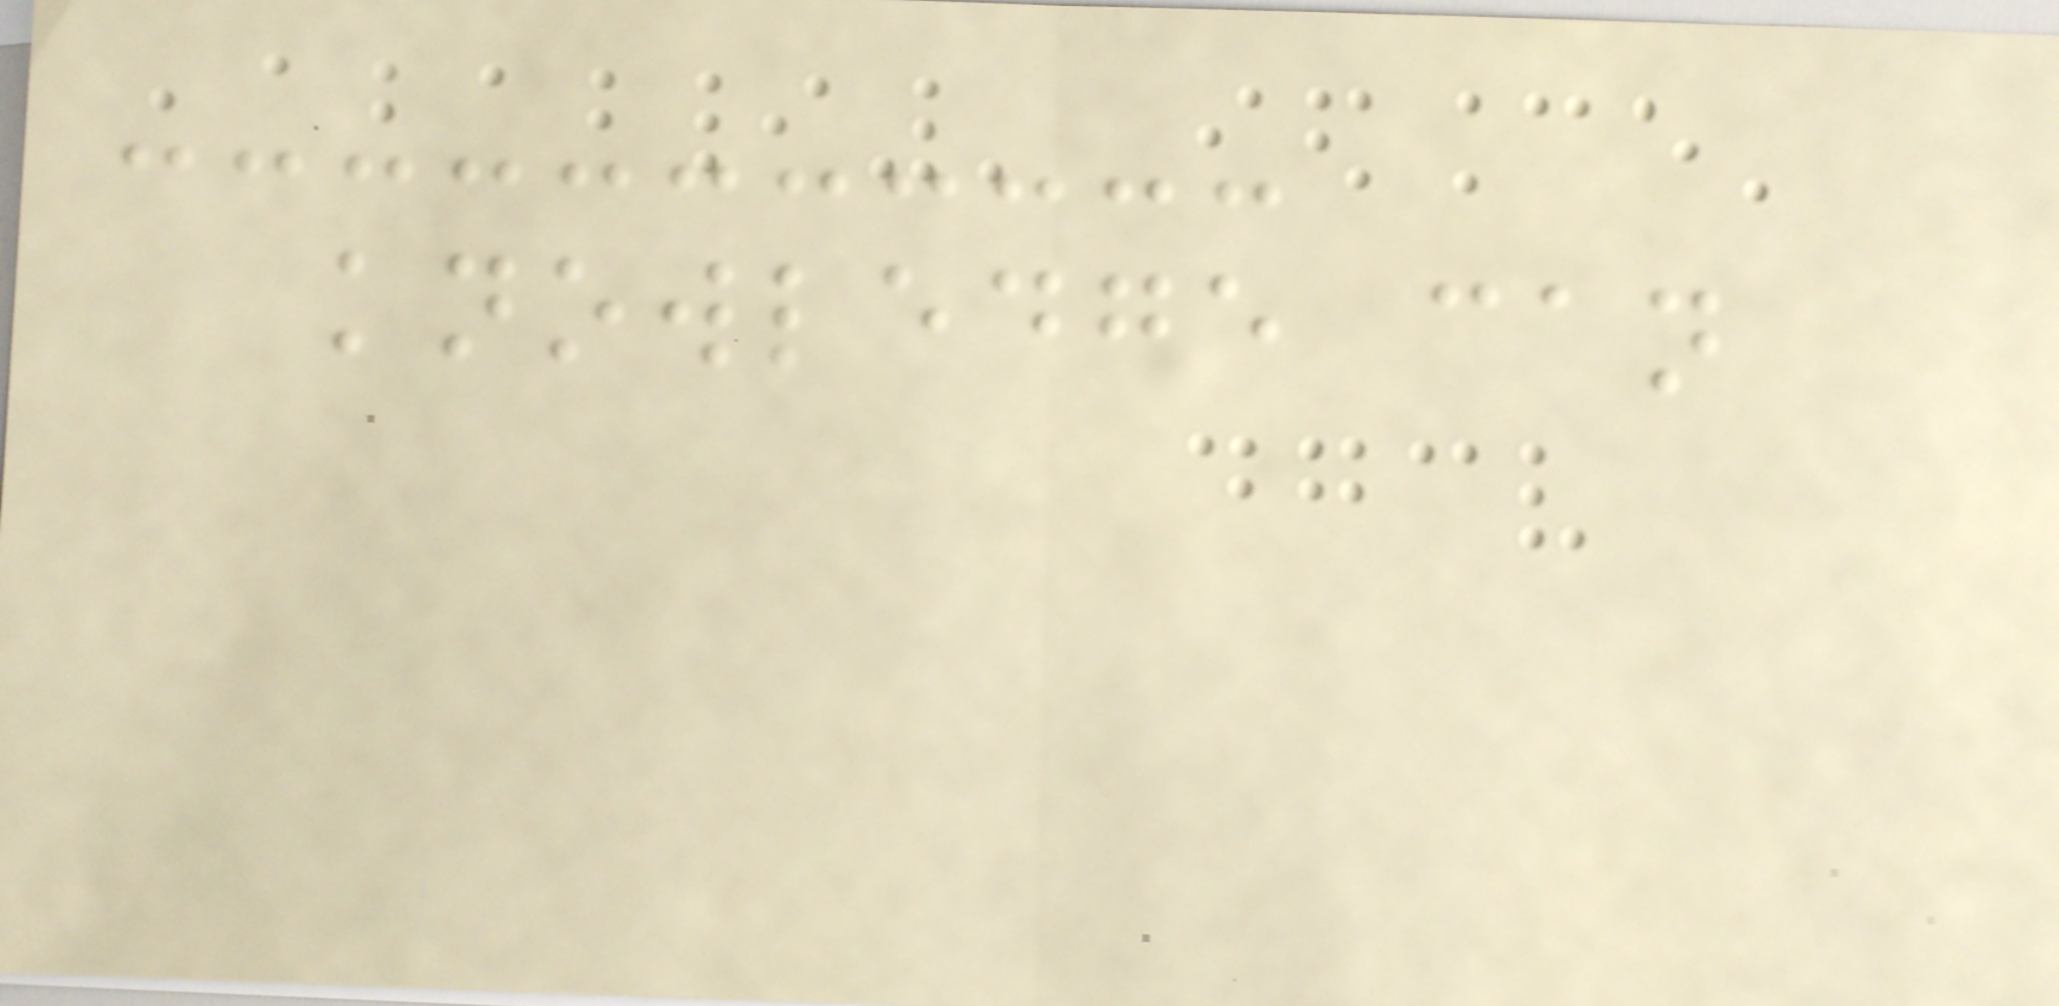knowledge can
